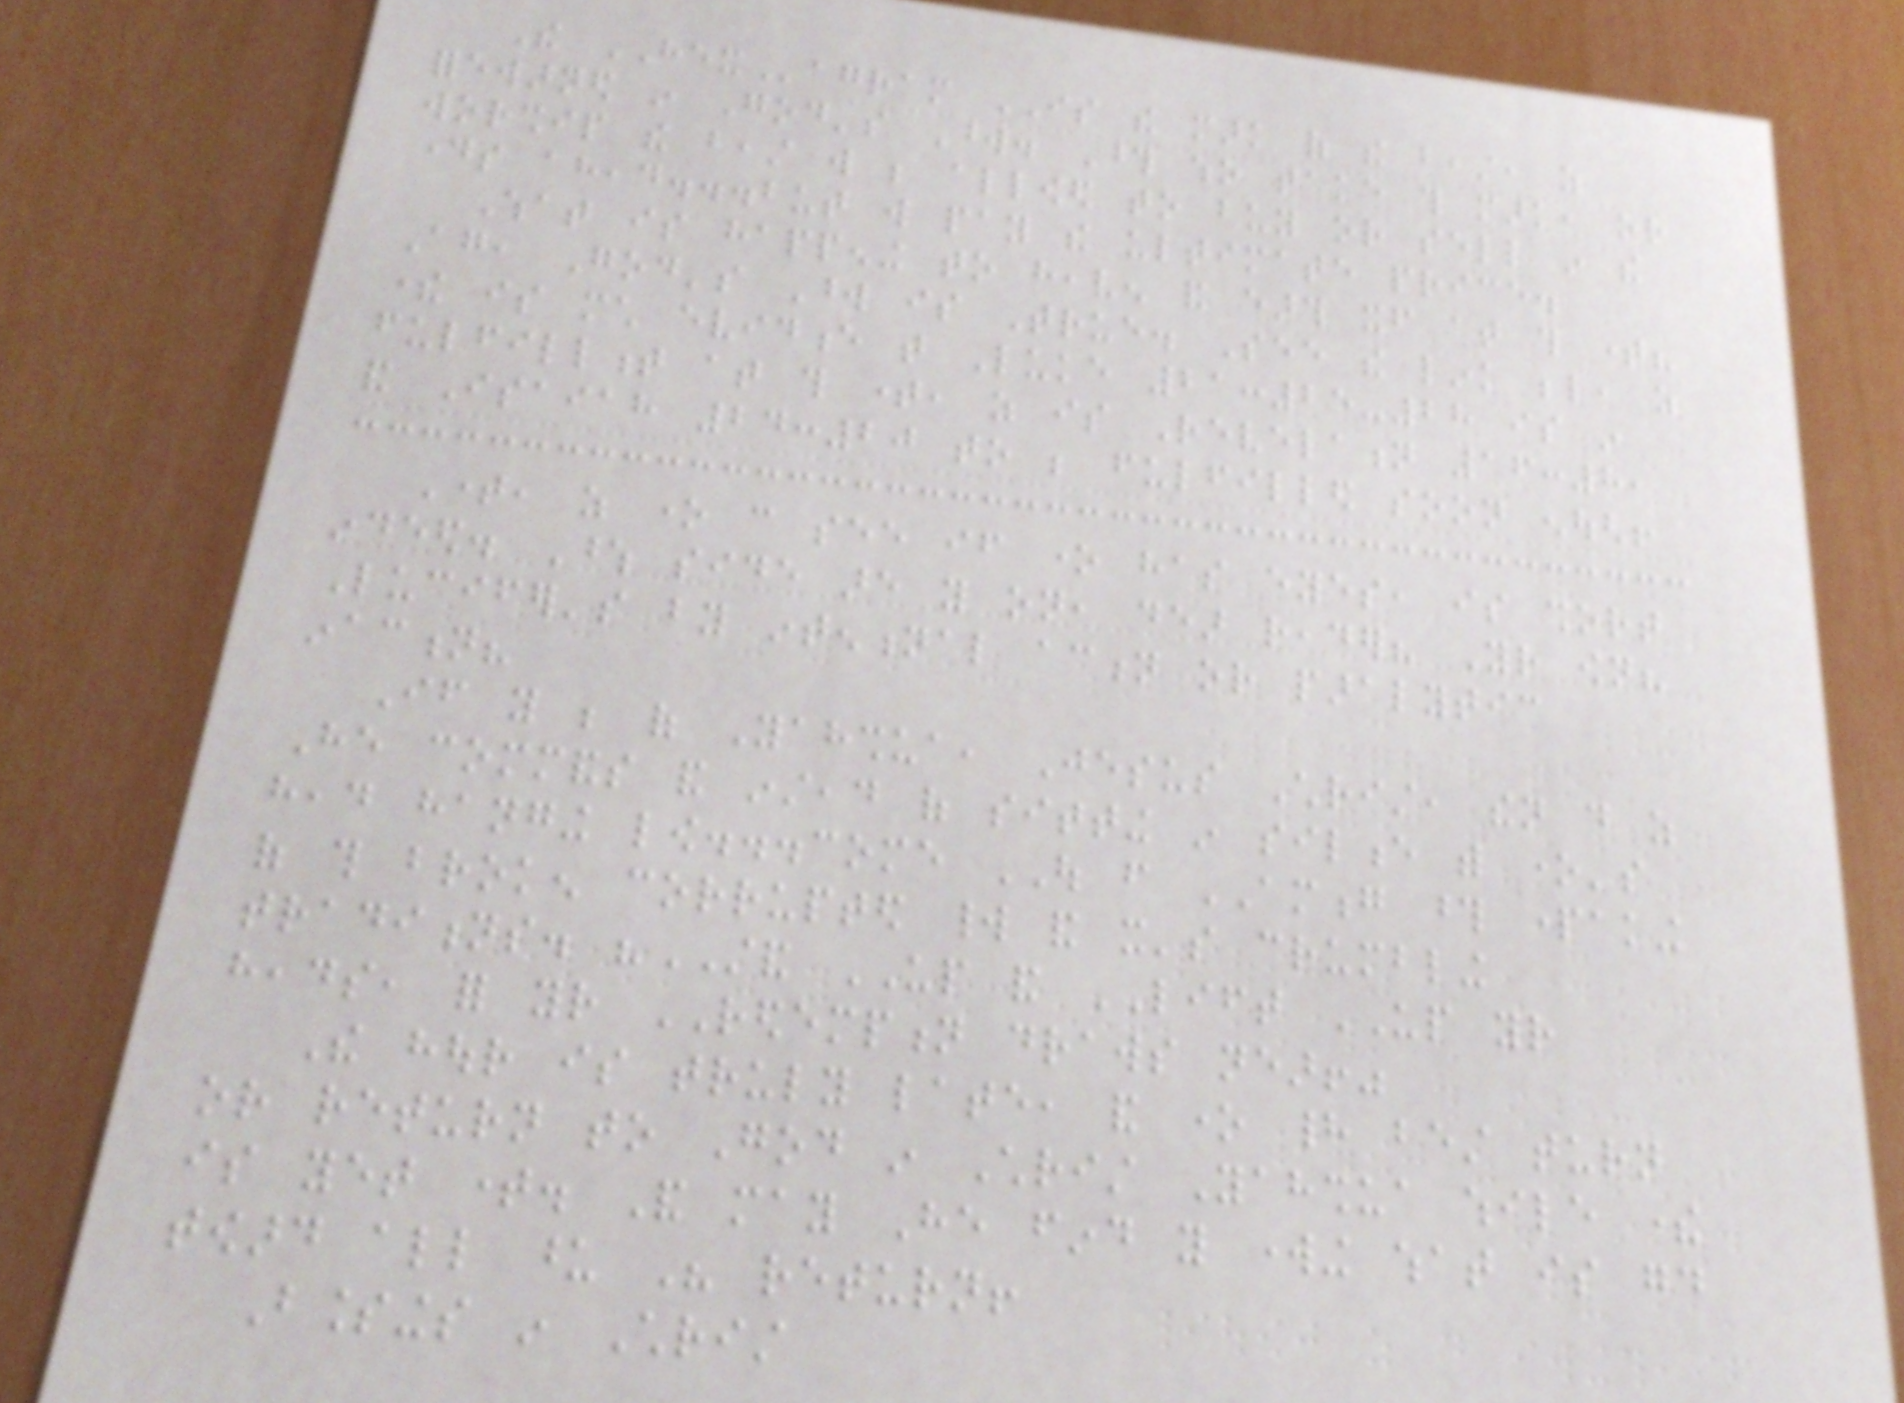The HEXagram IS the mark of the beast, as
forewarned in God's Word. Those who take this mark, or
worship the beast will be allowed to buy or sell in the
days ahead...but will pay the ultimate price.
What is happening to heaven and earth itself at this time?
Again, God's Word is True. See the link below, as
there is much evidence that Luke 21:25-28 is in
fulfillment at this time, as is Revelation 16:8,
and Isaiah 24:20 to be fulfilled soon enough!
Time, as one can see if one has eyes, is short
indeed. Whose side are you on, dear reader? Your own?
Lucifer's by intentional action or paralytic
inaction?
If you be of Yahshua, Jesus Christ, then do as
He commands and instead of sitting in silence with one's
head hanging low...come OUT from AMONG those partaking
of this broken corrupted world and it's crumbling
traditions. "STAND UP and LIFT UP your
heads, for your REDEMPTION draws near!"
The hour is truly late, and one had best turn
or return to God in Christ Yahshua while there
is yet time. And may He find you working what is good
toward all upon His return!
Blessings in Christ
